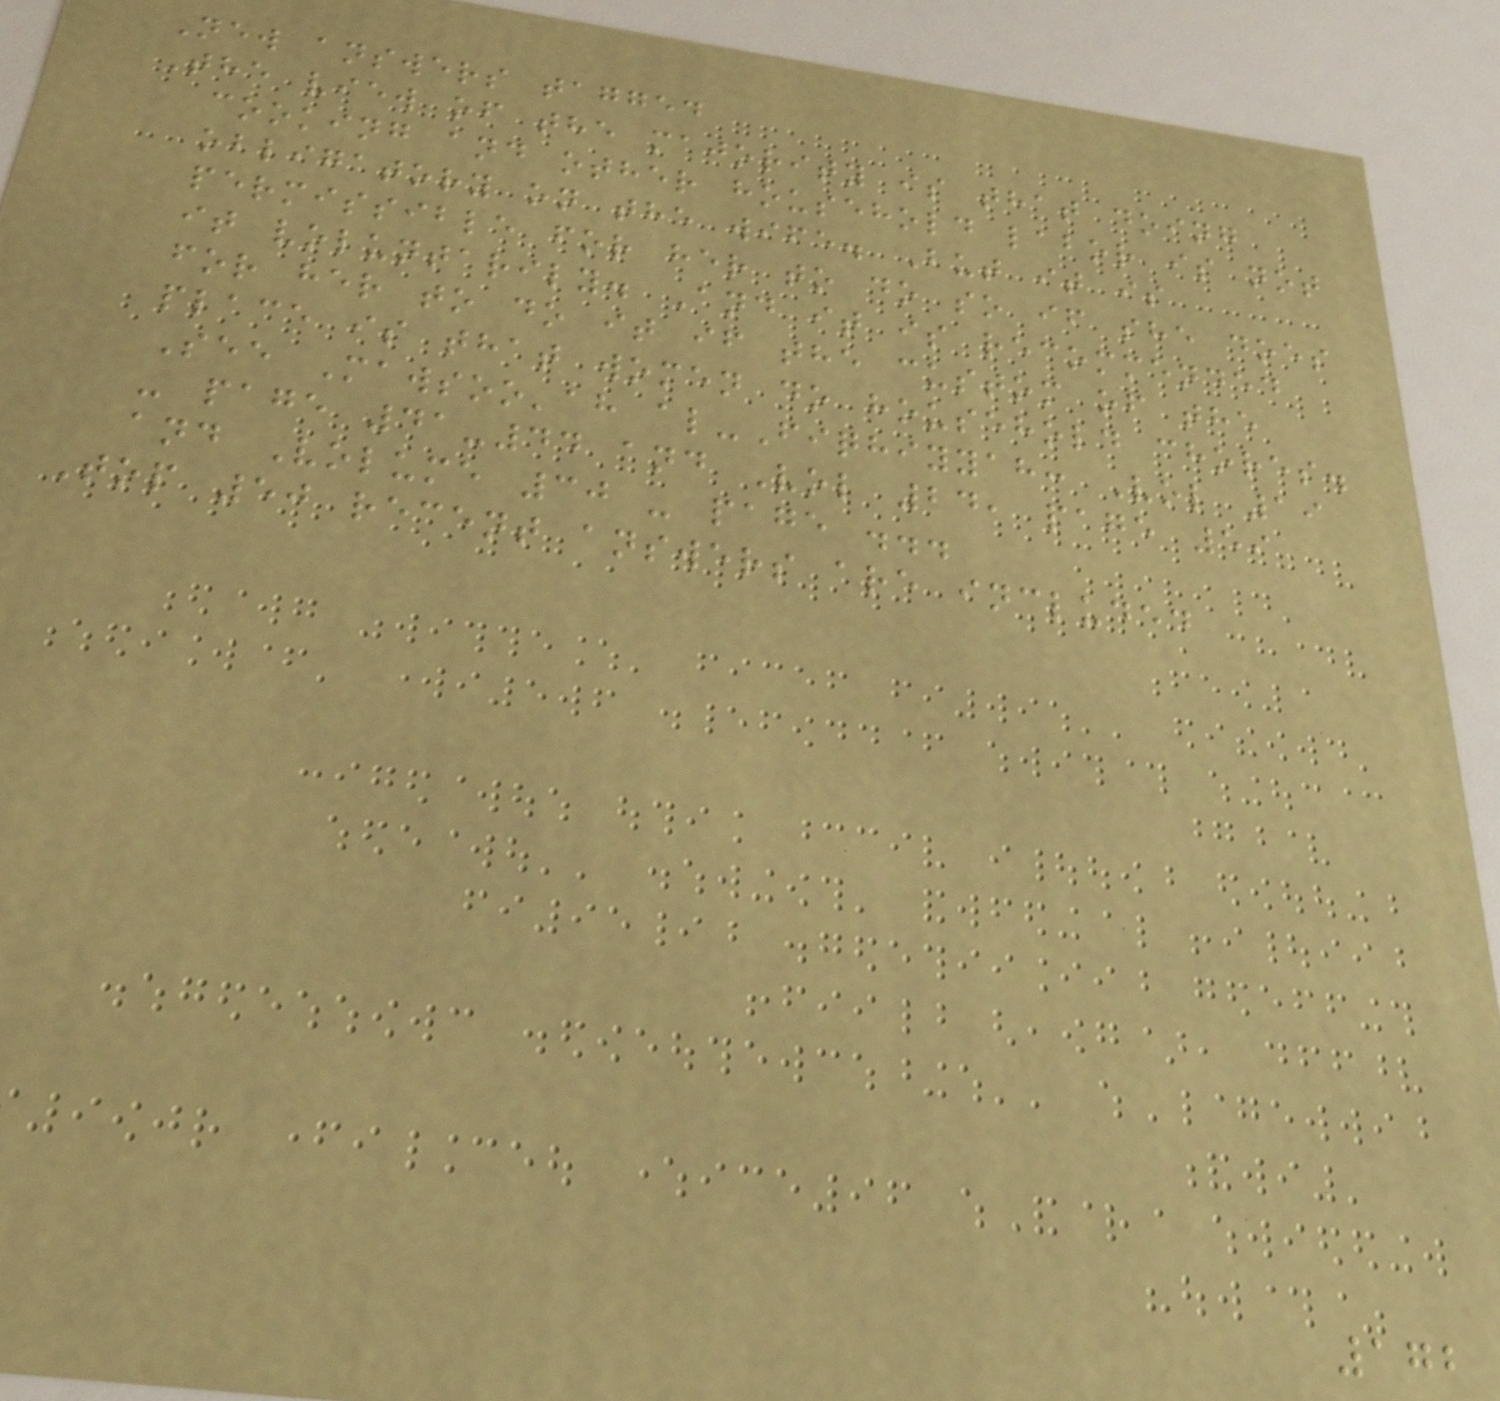New answers tagged
The view of the majority is that doing
cooking and other household labor is not
obligatory on the wife. But it is
permissible for her to do so if she does
it voluntarily. And it is recommended
for her to do it if the custom of the
place is that women do household chores.
See Mawsoo'ah al-Fiqhiyyah: Vol 19
- page 41-44 and Vol 24, page 59
and Volume 30 - page ...
Top 50 recent answers are included
172
